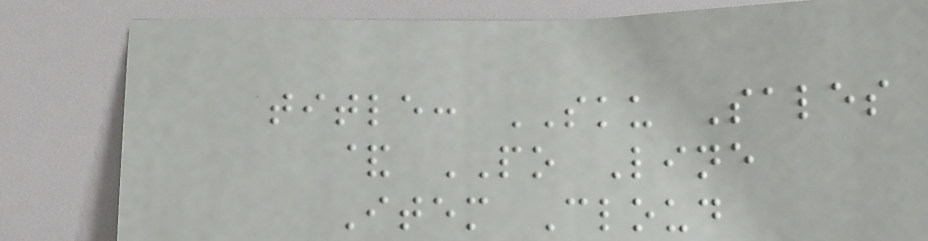title: SKU Sales
& PO Line
Item Cloud
